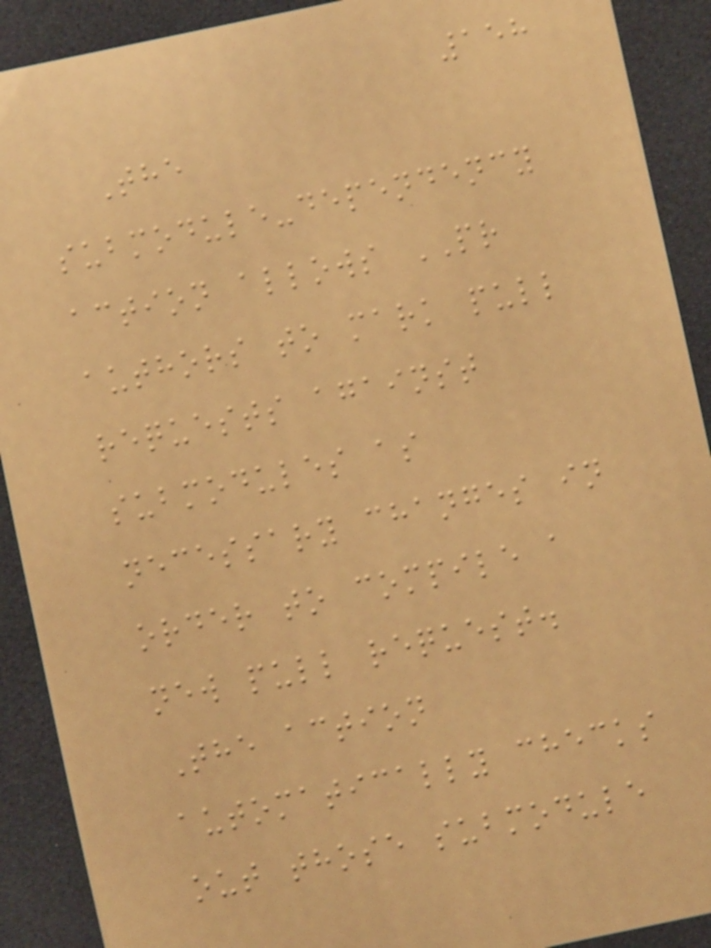158
The
submodule-dependency
action allows PR
authors to mark pull
requests against
submodules as
necessary changes in
order to compile a
new pull request.
The action
automatically checks
out those submodule
